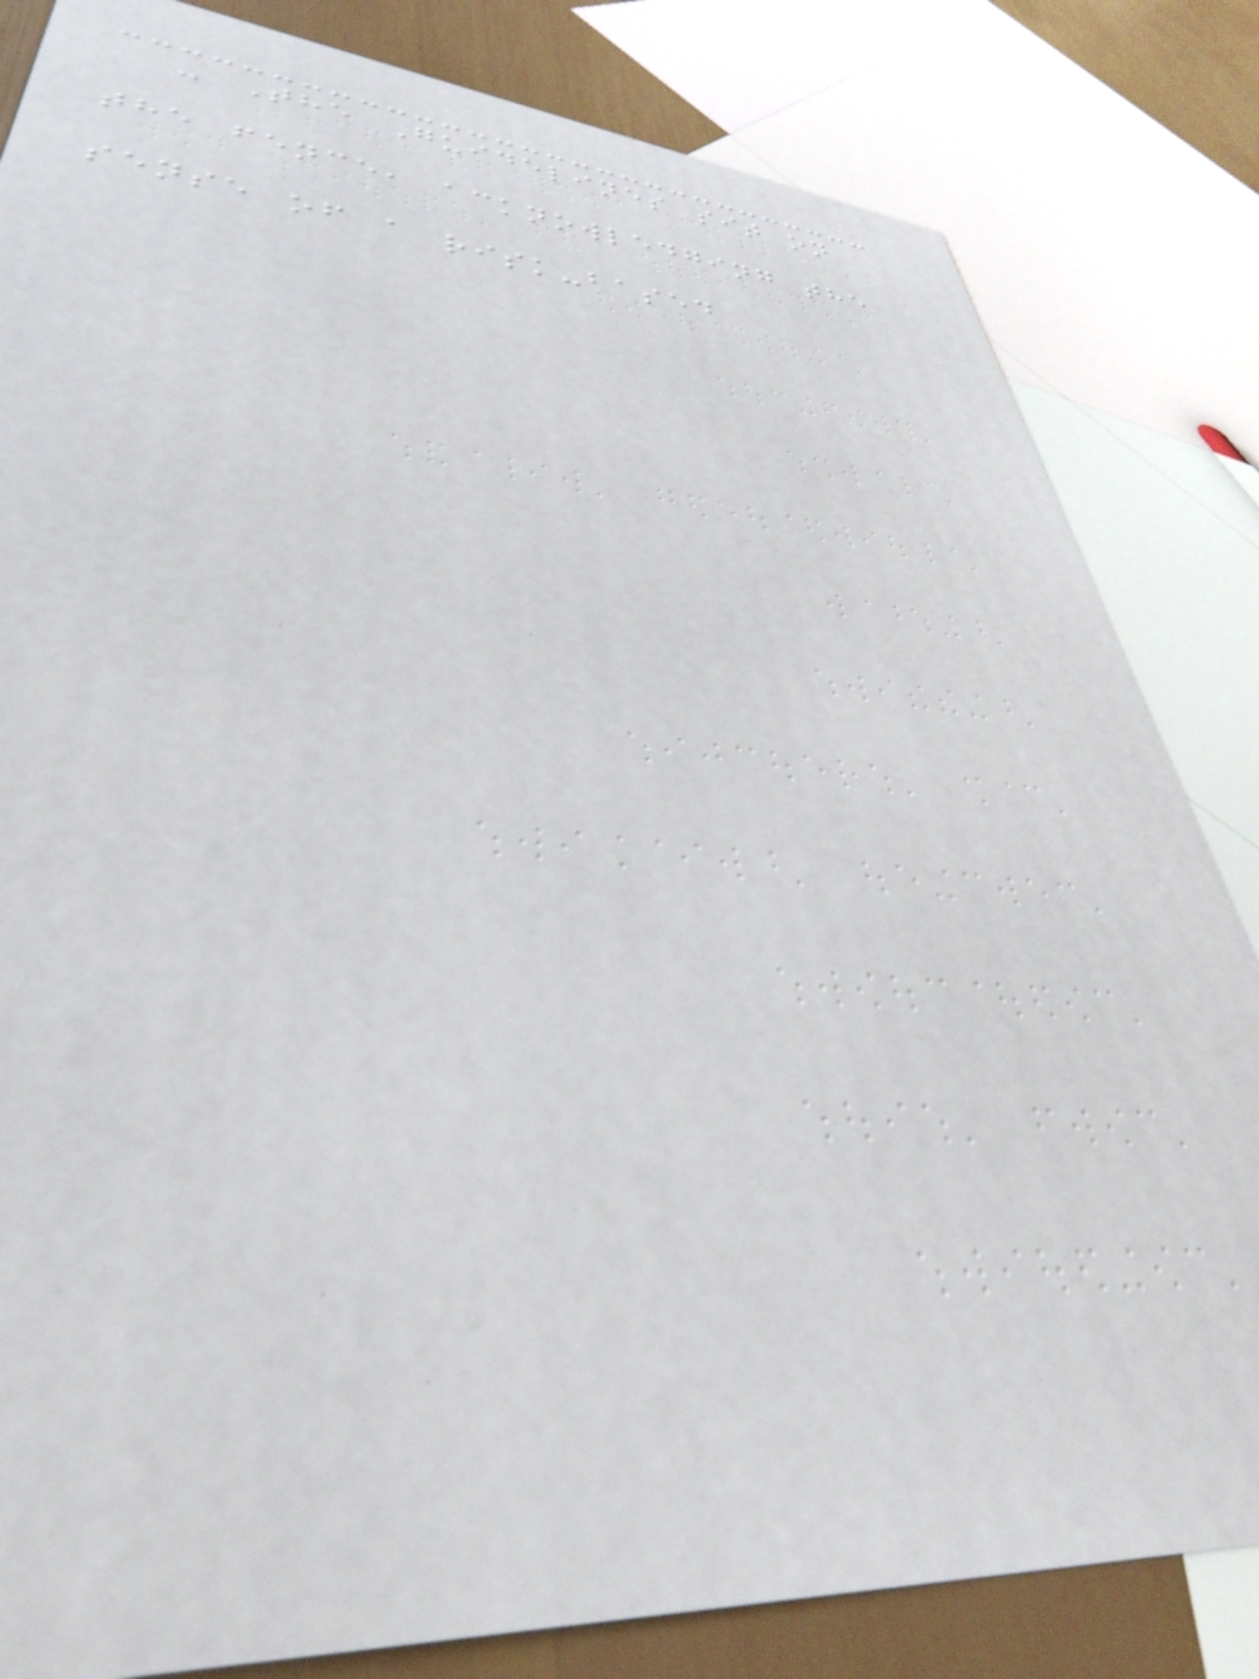- The Guidelines sit on
the fence, acknowledging the
sense of a risk-based
